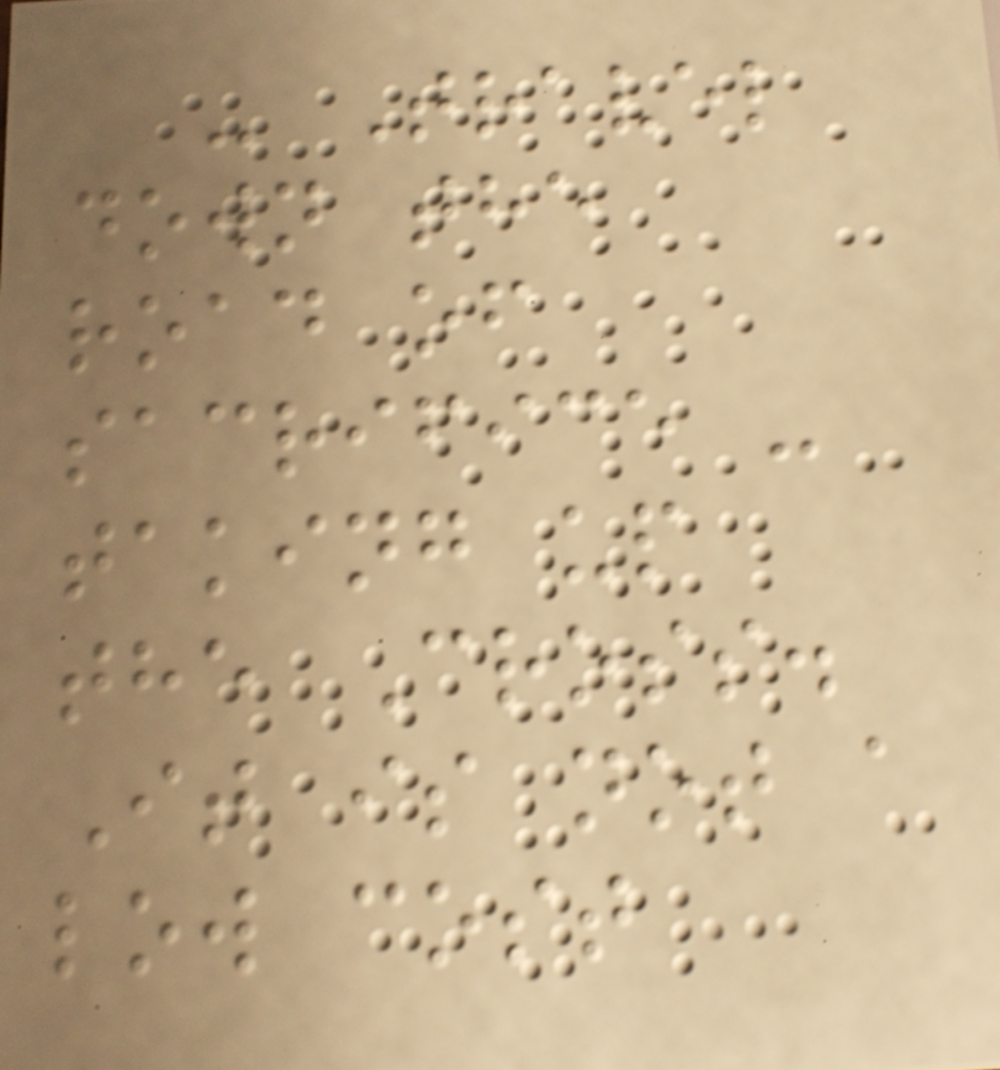- Travel
down the
road of
sacrifice -
taking up
the Cross.
It is not a
low cost
